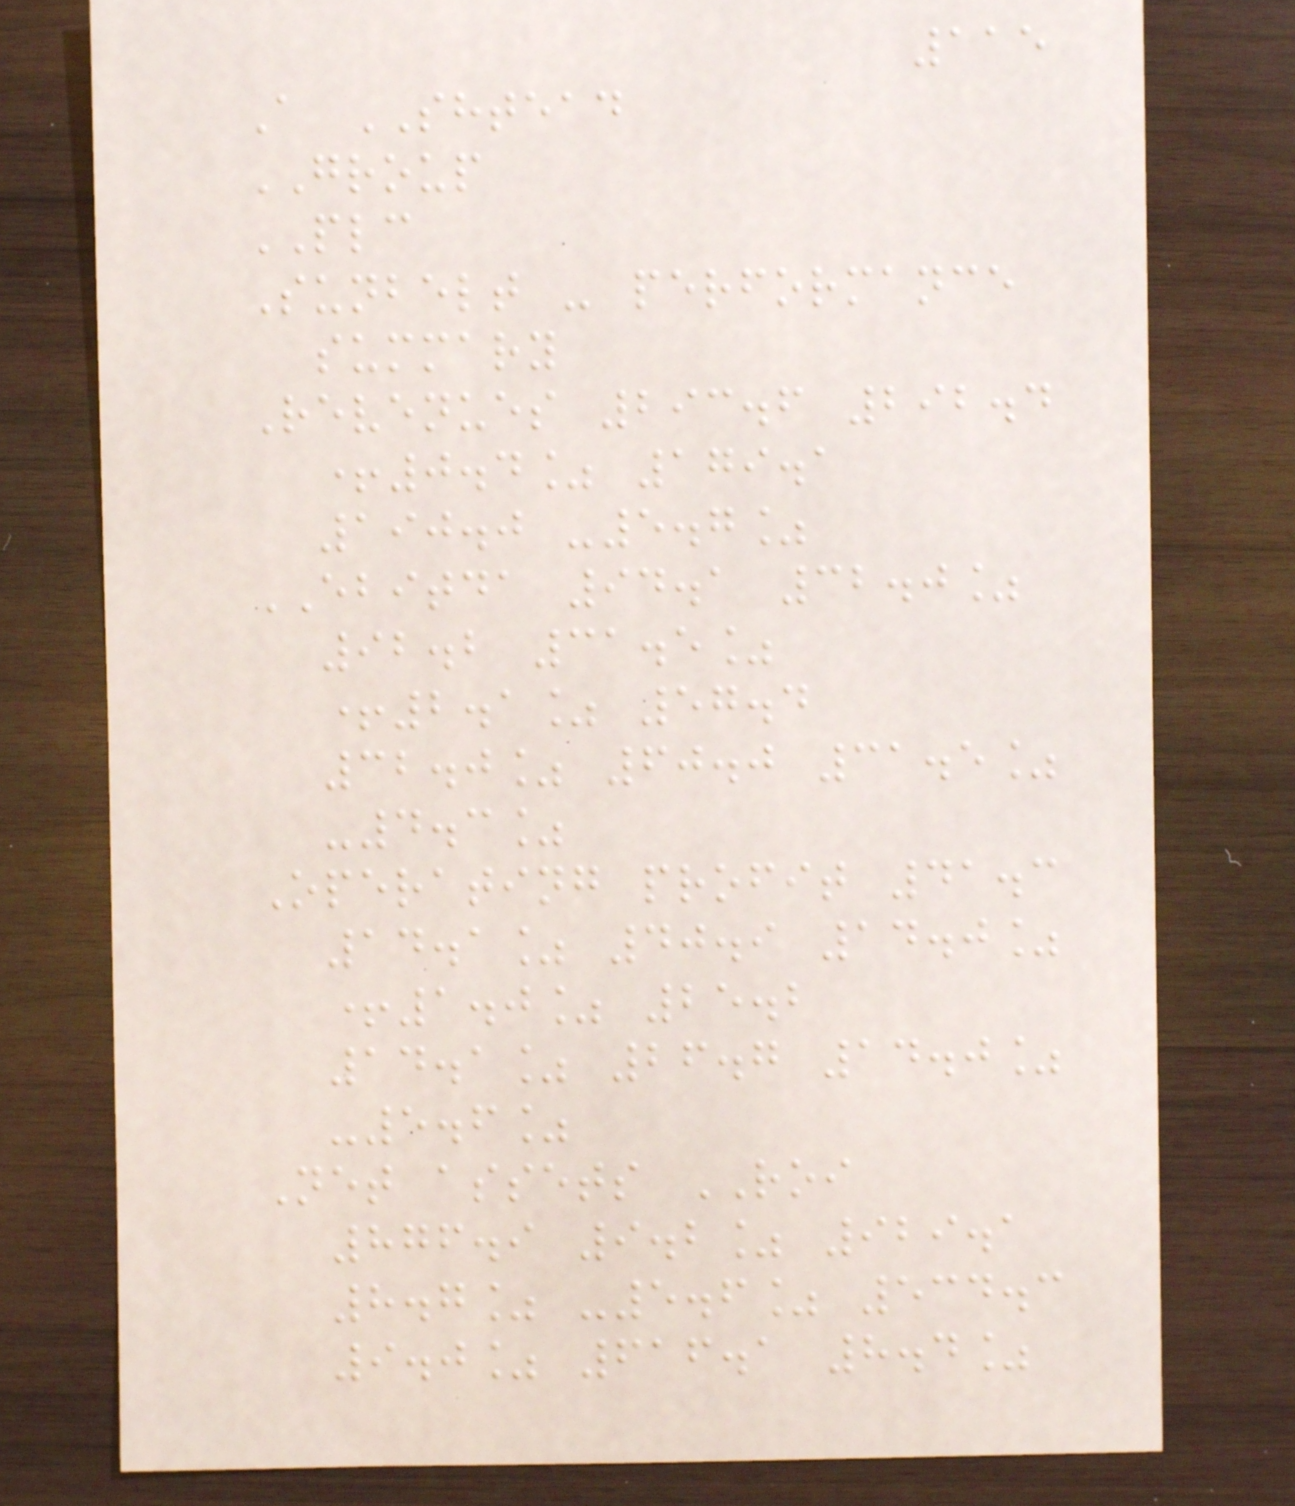115
A SHTEAD
GROUP
PLC
Sunbelt - performance
summary
Revenues 293.6 292.4
+0.4% 179.1
190.0 -5.7%
EBITDA 94.1 32.0%
92.2 31.5%
+2.1% 57.4
32.0% 60.0 31.5%
-4.3%
Operating profit 41.3
14.1% 40.9 14.0%
+1.0% 25.2
14.1% 26.7 14.0%
-5.6%
Net assets ROI
876.9 9.2% 929.1
8.7% -5.6% 534.3
9.0% 616.1 8.4%
